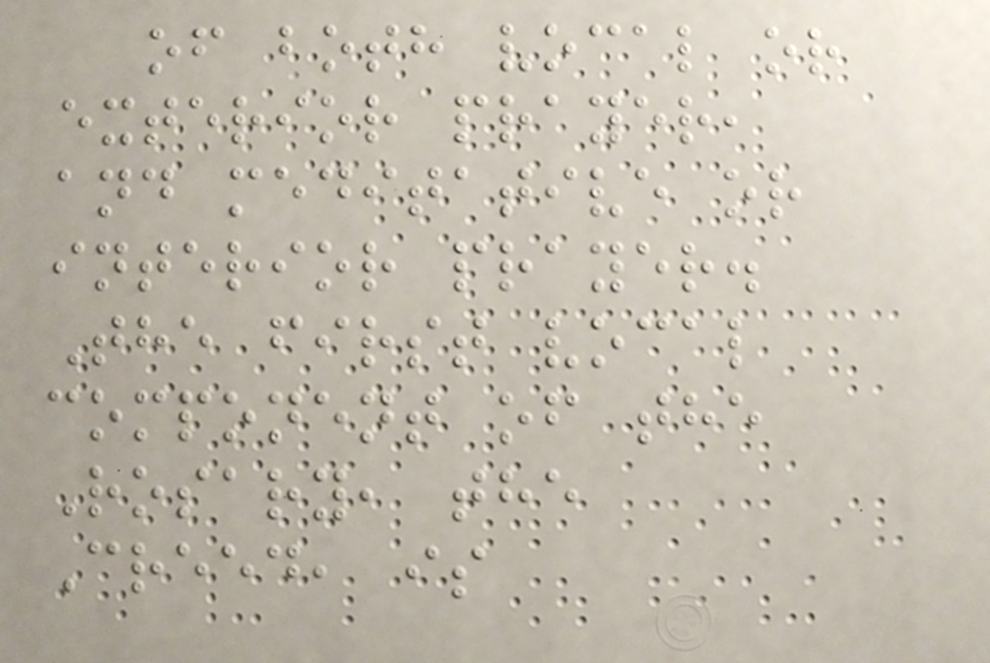of both vocal or
exterior prayer,
and meditative or
interior prayer.
The first vocal
component of the
Rosary, the
Creed, is
